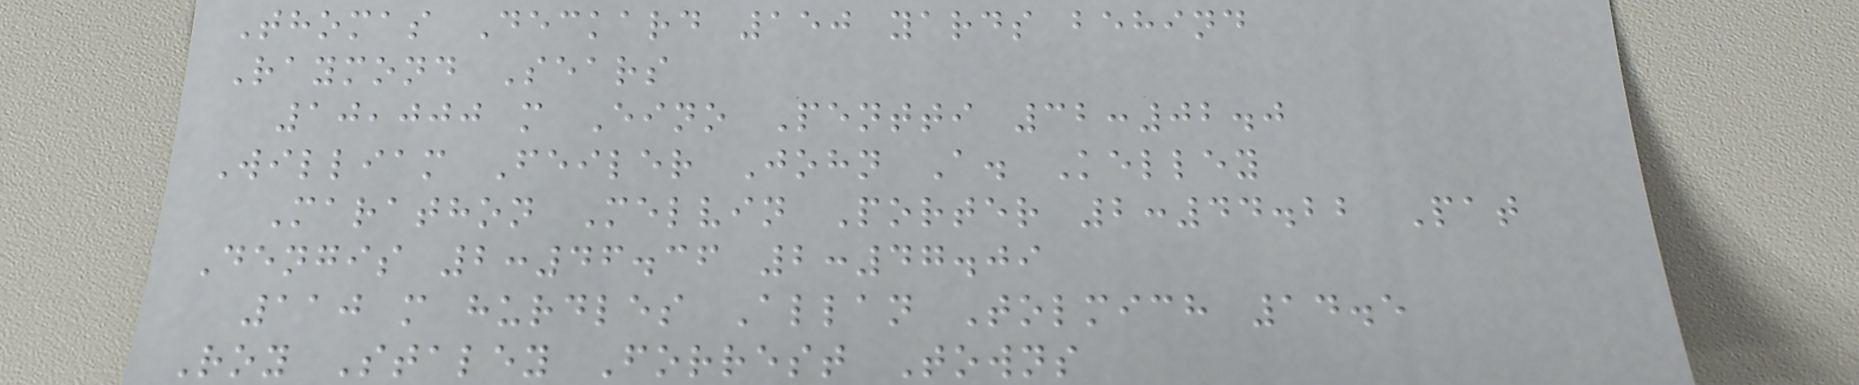Thomas Deckard 150 yards behind
Raymond Sears
10,000 m Eino Pentti 32:02.0
William Feiler John A. Kelley
Marathon Melvin Porter 2:44.22 Pat
Dengis 2:46.36 2:47.09
110 m hurdles Allan Tolmich 14.5
Roy Staley Forrest Towns
